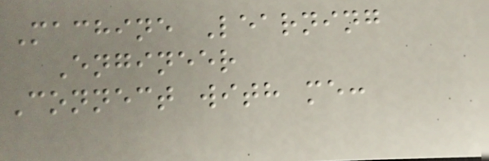Machine Learning
Engineer
Connect with me:
